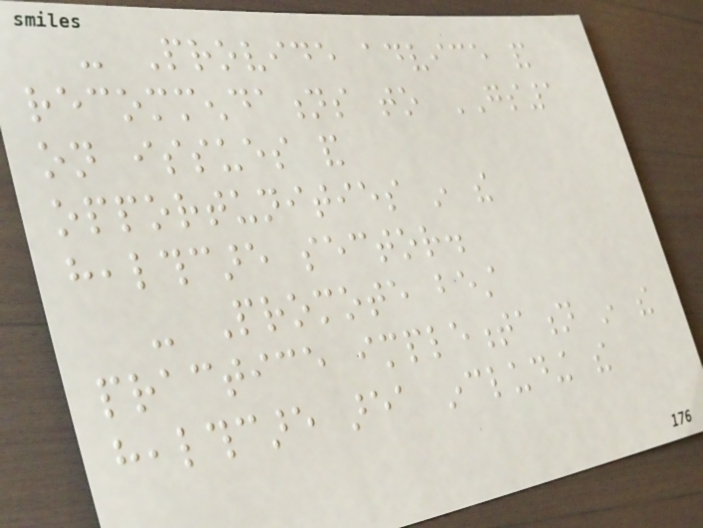- Provide advice and
recommendations to GS1
on issues and
opportunities in the
healthcare sector.
- Promote best
practice implementation in the
healthcare area including the
